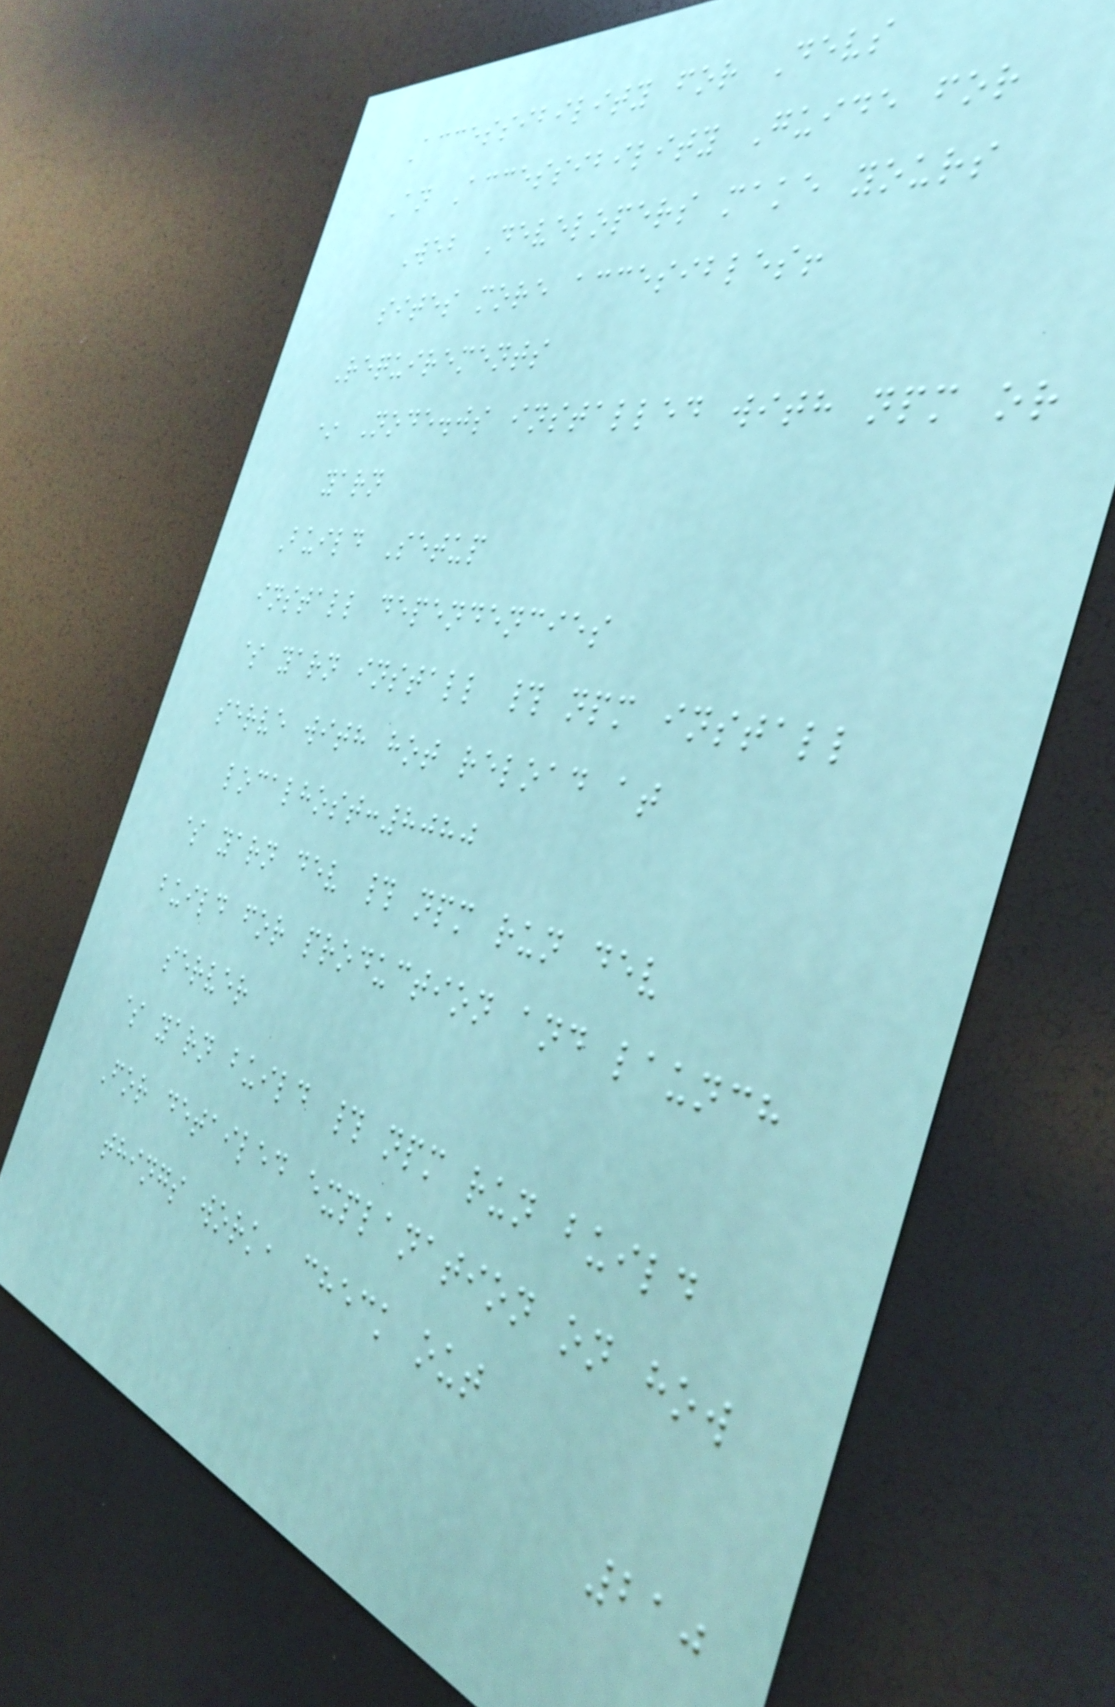Accessibility for Devs
An Accessibility Guide for
Web Developers make yours
sites more accesibles!
Requirements
* Node.js installed with npm or
yarn
Build Setup
install dependencies
$ yarn install # npm install
serve with hot reload at
localhost:8080
$ yarn dev # npm run dev
build for production and launch
server
$ yarn build # npm run build
For detailed explanation on how
things work, check out
210
